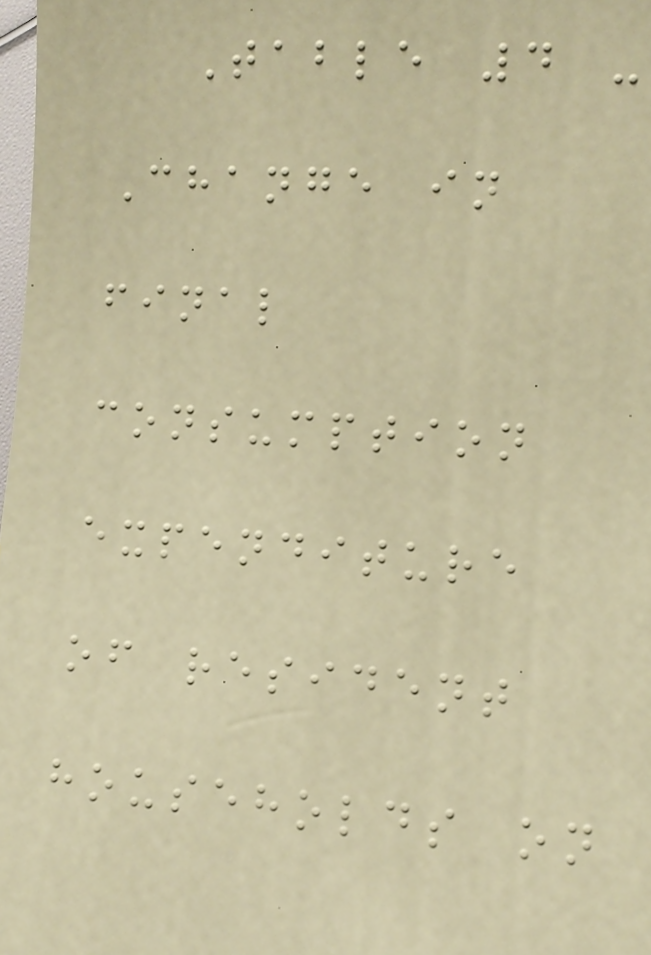Table 4 -
Change in
final
consumption
expenditure
of resident
households on
